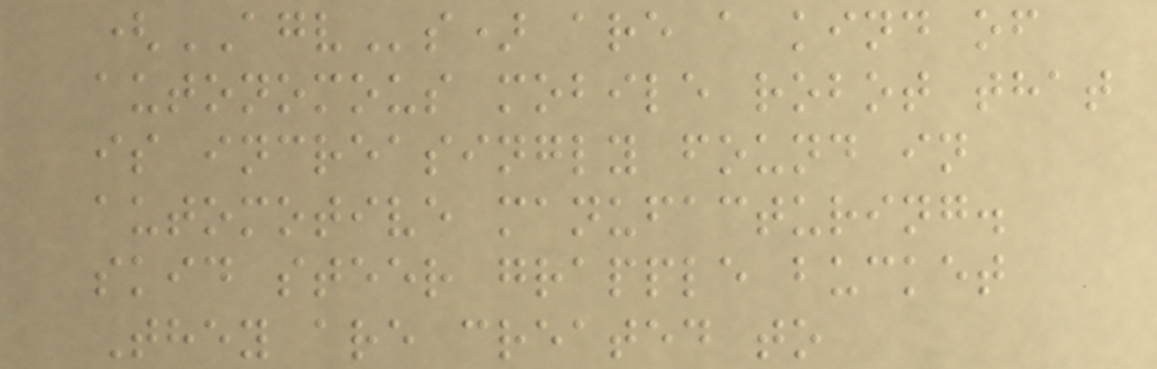(AGVs) are a kind of
autonomous mobile robot that
is increasingly found in
automotive manufacturing.
skid steer grapple bucket
They are created to
